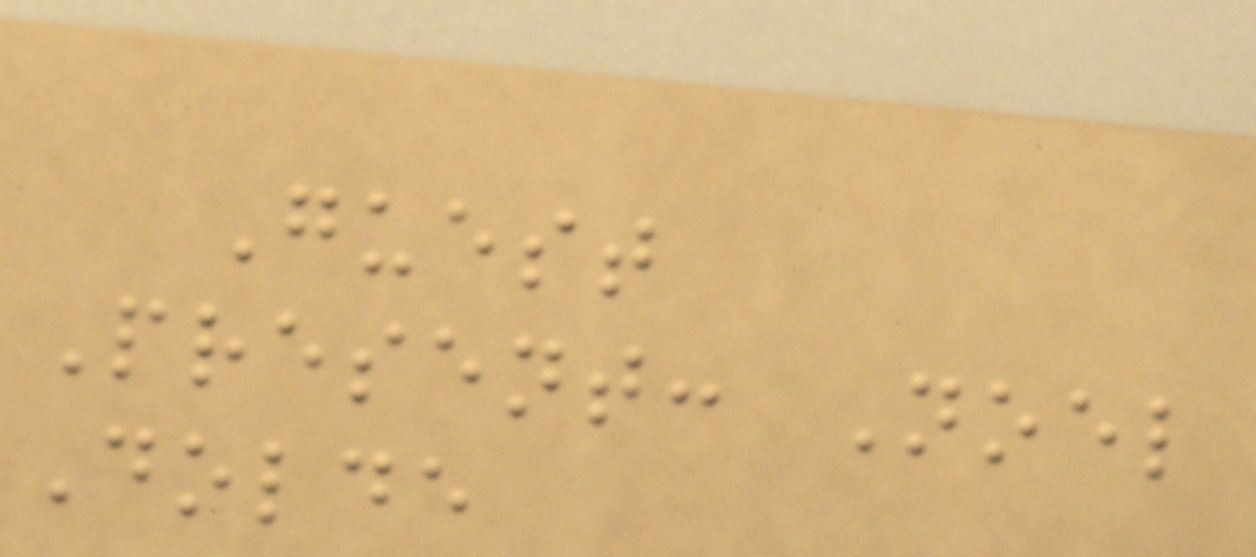Guest
Present: Noel
Dolde
